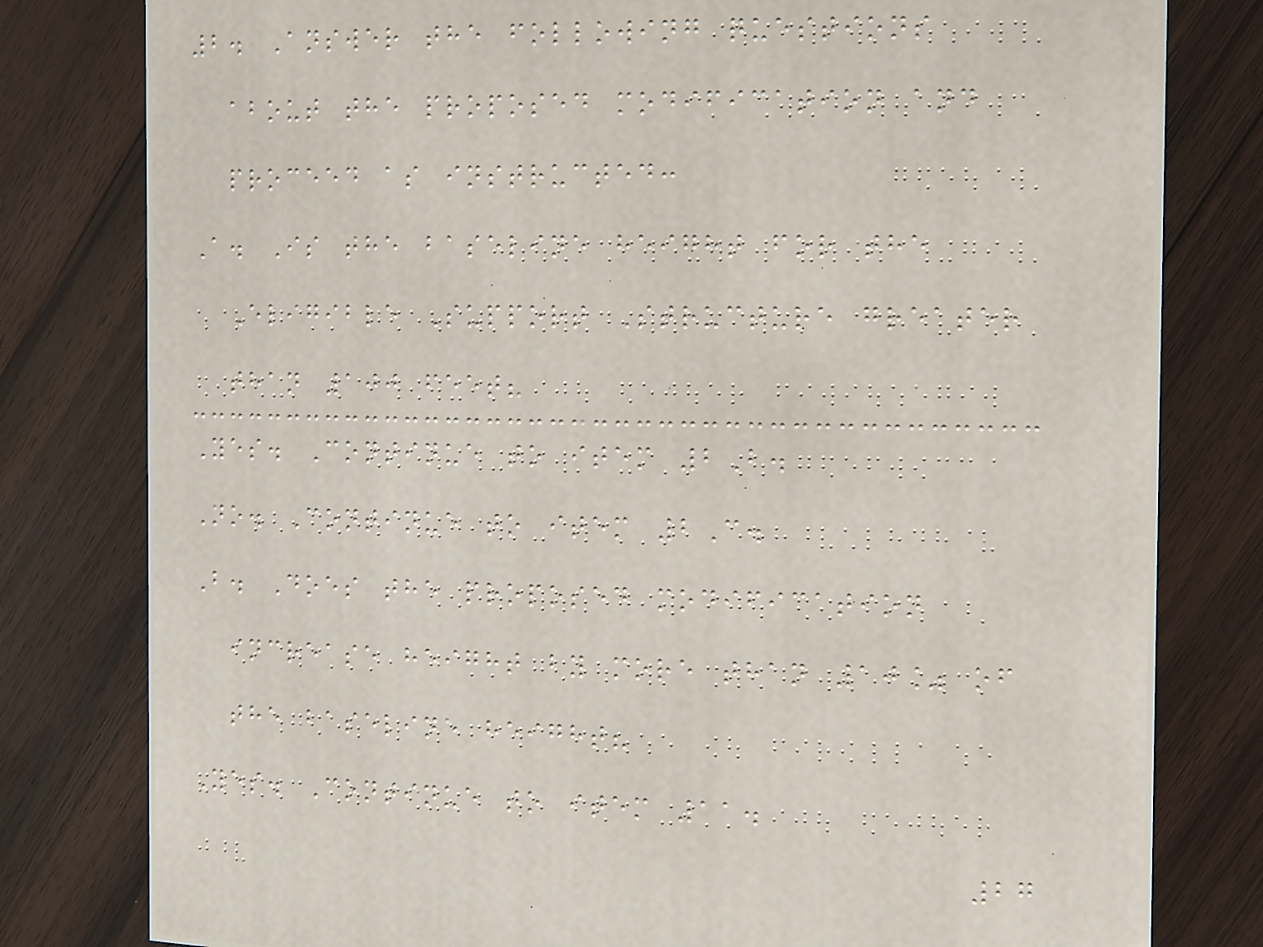2. Answer the following questions
about the proposed modification and
proceed as instructed:
A. Is the baseline height for the
Eligible Support Structure greater
than 100 feet?
Yes. Continue to item 2B.
No. Continue to item 2C.
B. Does the proposed modification
increase height by more than 10% of
the baseline height?
Yes. Continue to item 11.
27
